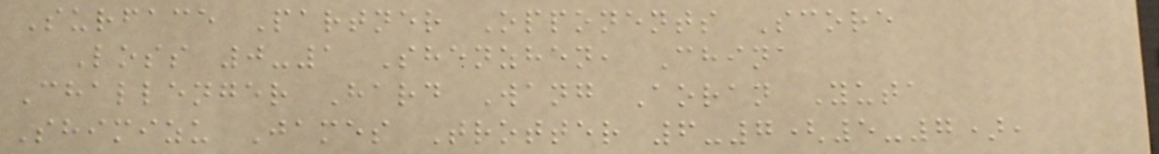Surface Partner Opponents Score
Loss 0-1 Shenzhen, China
Challenger Hard Wang Aoran Yuta
Shimizu James Trotter 6-7(5-7),
